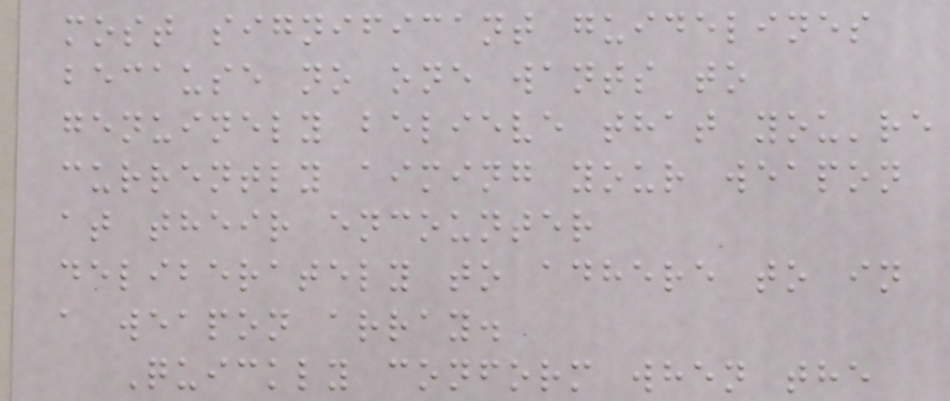most significant guidelines
because no one wants to
genuinely believe that you're
currently aiming your weapon
at their encounter
deliberately to adhere to in
a weapon array.
Quickly conform when the
